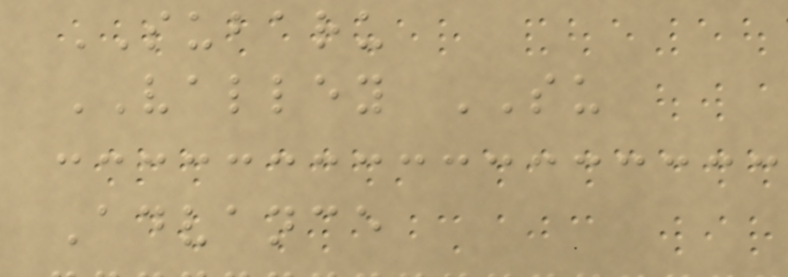SUBARU
VALLEY SU
Advance
